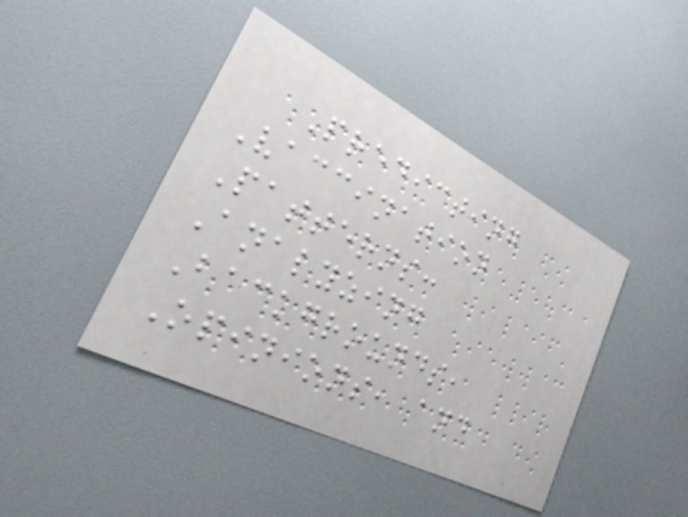Predicting
Vaccination
Patterns:
Analyzing
Backgrounds,
Opinions, and
